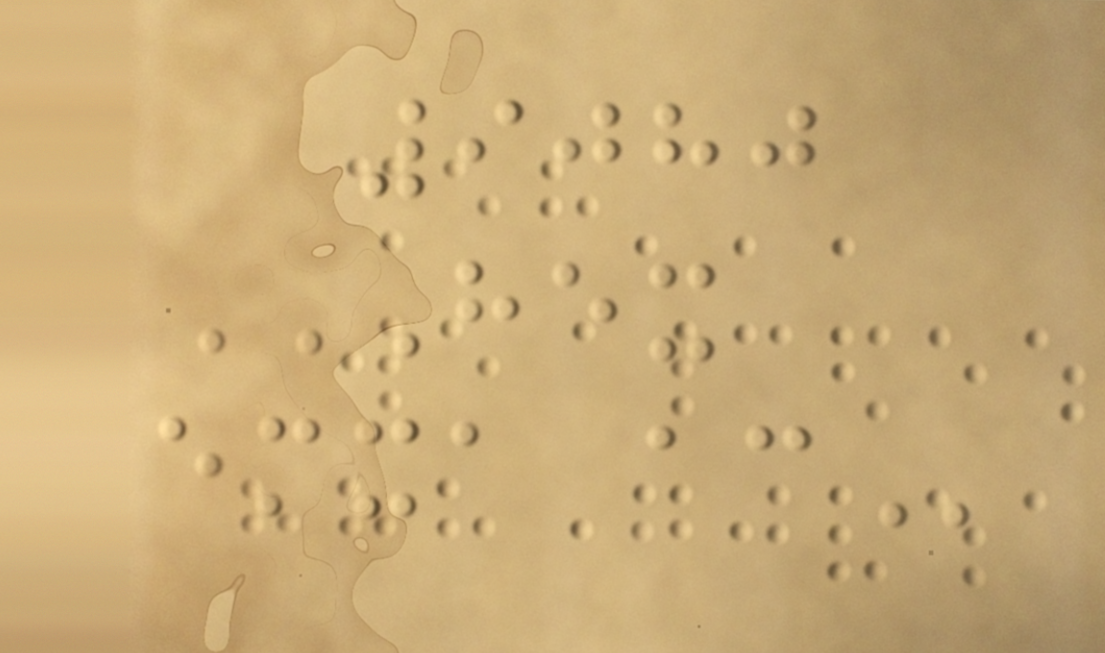9080
HEX
EMXA AC
